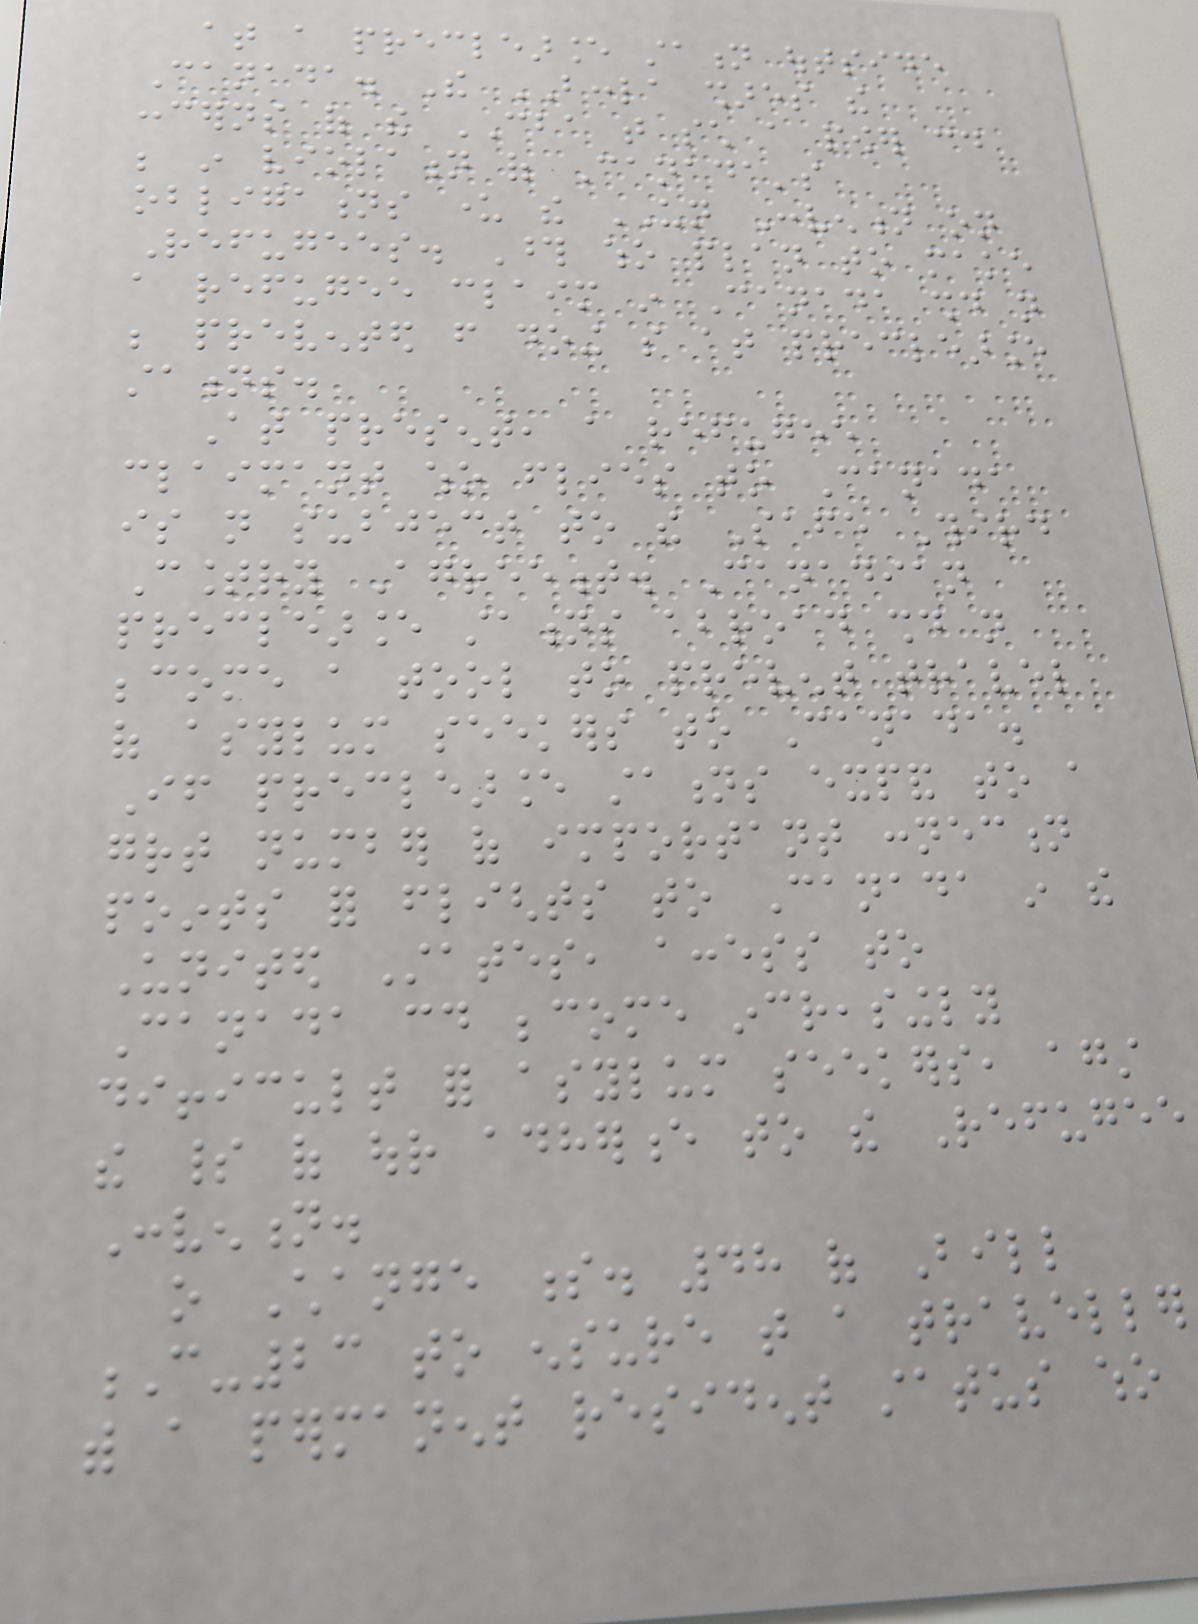at a preclearance station outside
Canada. The BCCLA shares the
concerns of the CBA that such a power could
be in violation of Canada's
obligations under the UN Convention on
Refugees. Those who plan to make
a refugee claim in Canada should not
be prevented from doing so at preclearance
stations.
At present, a refugee
claimant who flies to Canada
is not subject to the Safe Third
Country Agreement. Canadian
preclearance stations abroad should not
become a tool to prevent travel
of asylum seekers to Canada.
If preclearance stations expand to a
great number of important connection
points for flights to Canada in the
United States, access to
Canada could become increasingly
difficult for asylum seekers, against
the spirit of our adherence to the Refugee
Convention.
o Change s. 48 of Bill
C-23 to ensure that a traveller
with a permanent resident status who
